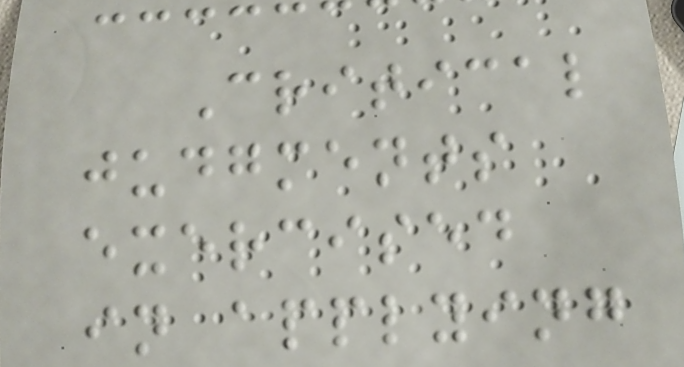Critical
judgments
exercised
in applying
